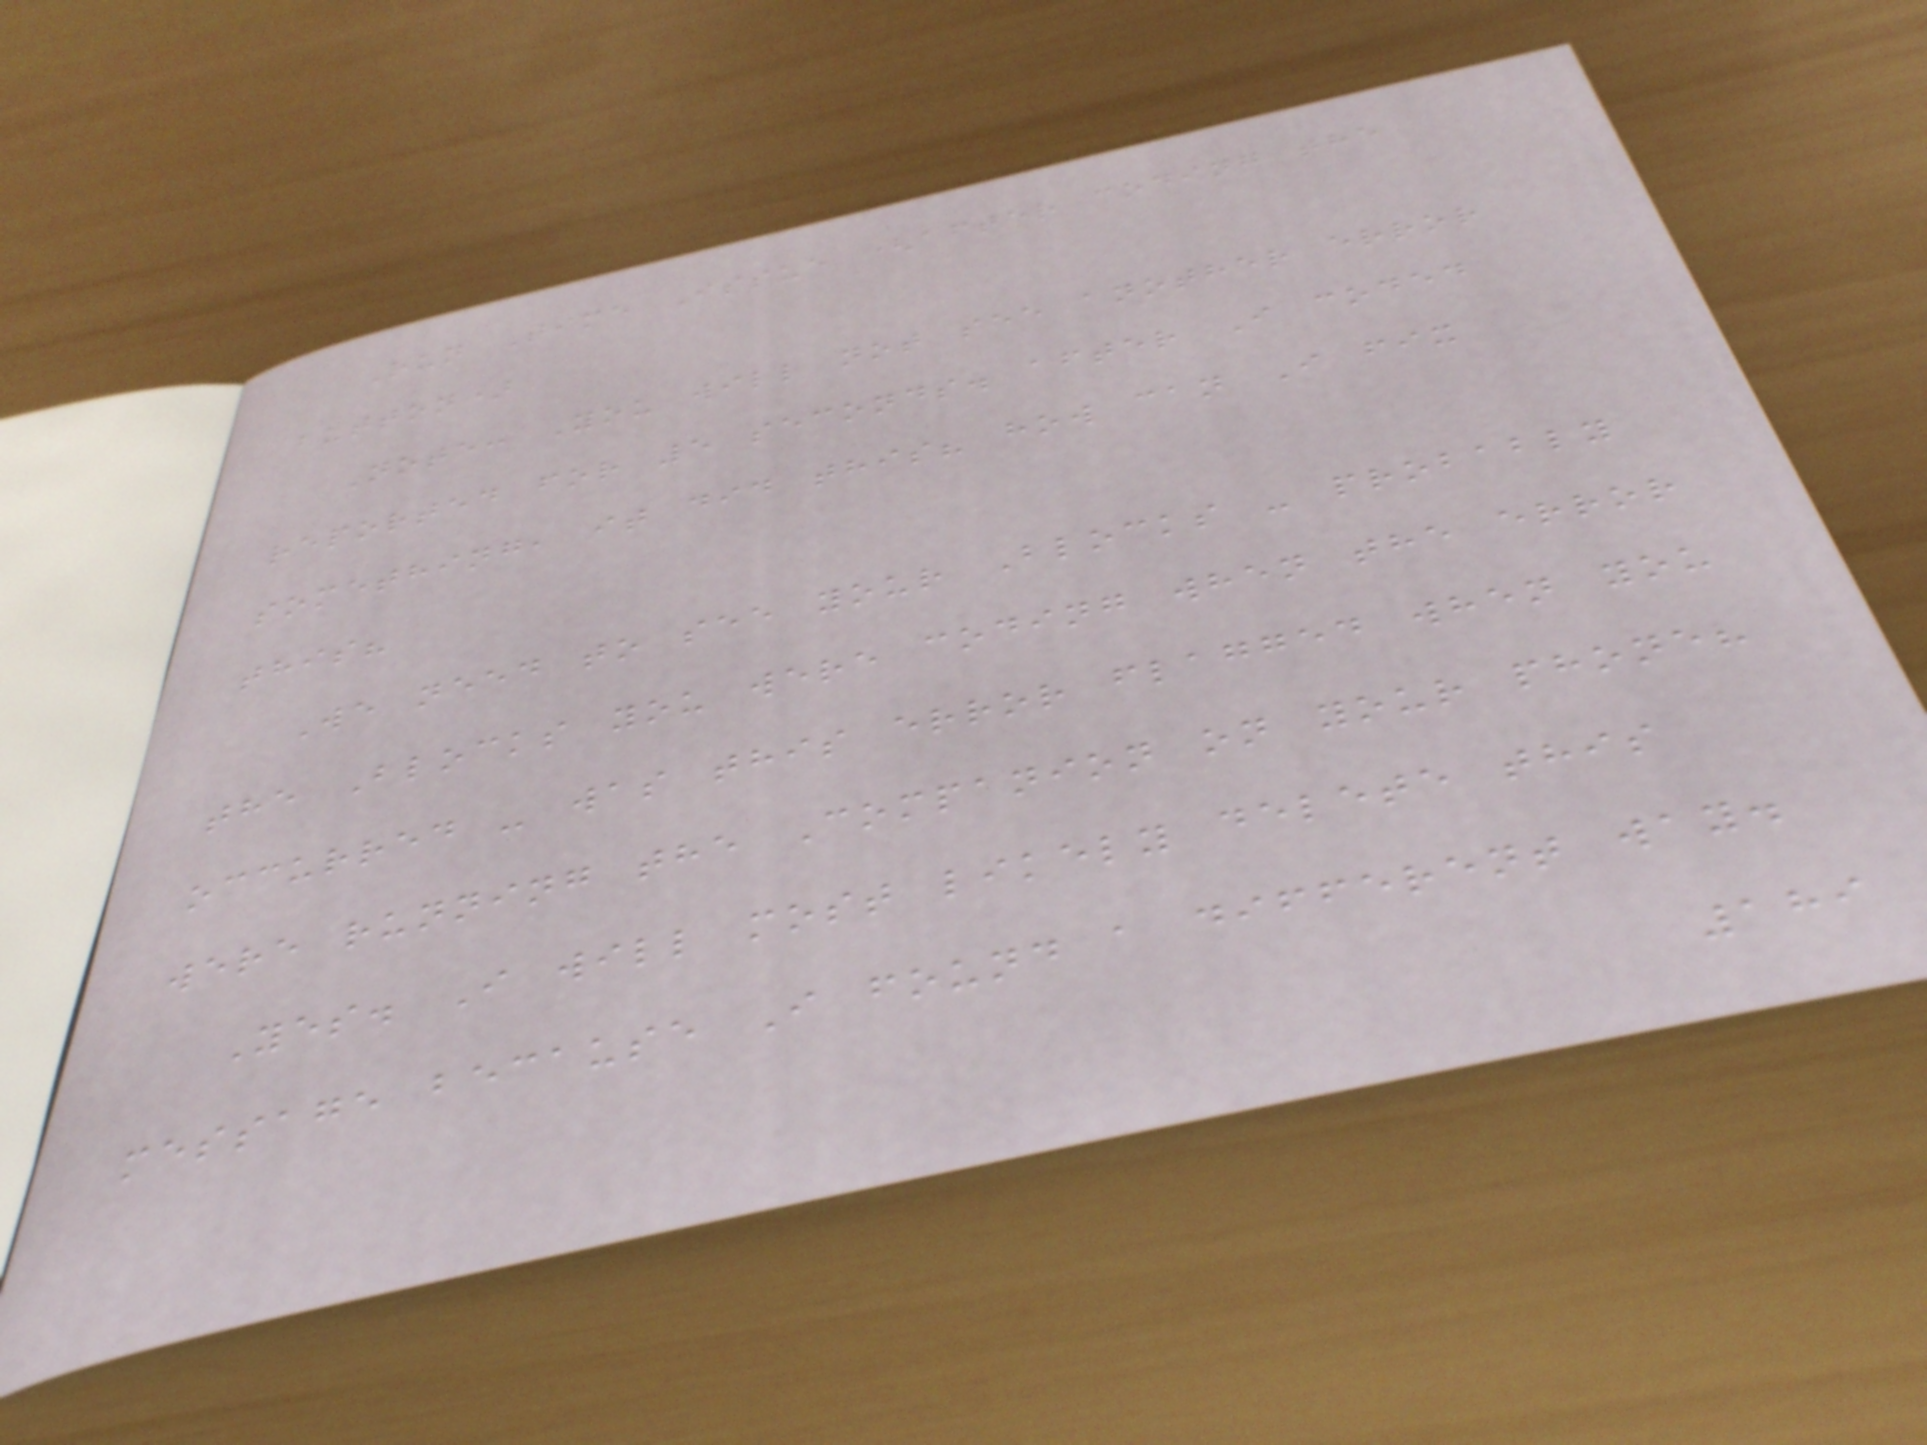Run Time Issue (after coding the
button)
Note: You will not see another error
reported for 5 seconds. after I coded
something, it did this? how can I fix
this?
We need to see your Blocks - probably
the Blocks you were coding when the error
occurred - was this error flagged when you
were running the Companion on your phone?
Yes. I will most likely delete this
message because I found a different way.
189
